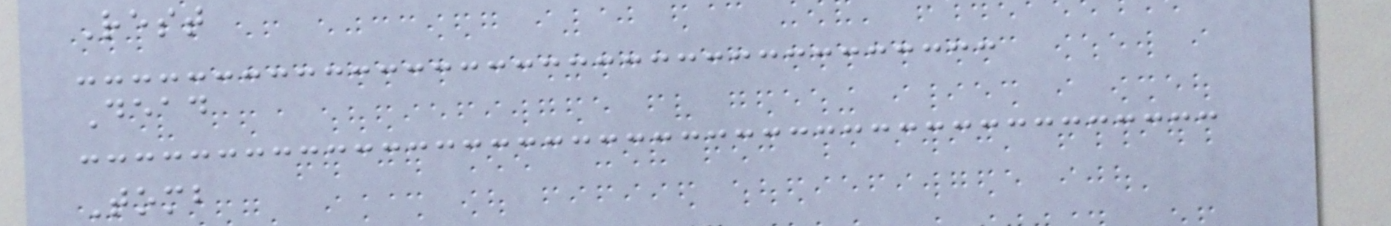Rest
Dead
Tomb
